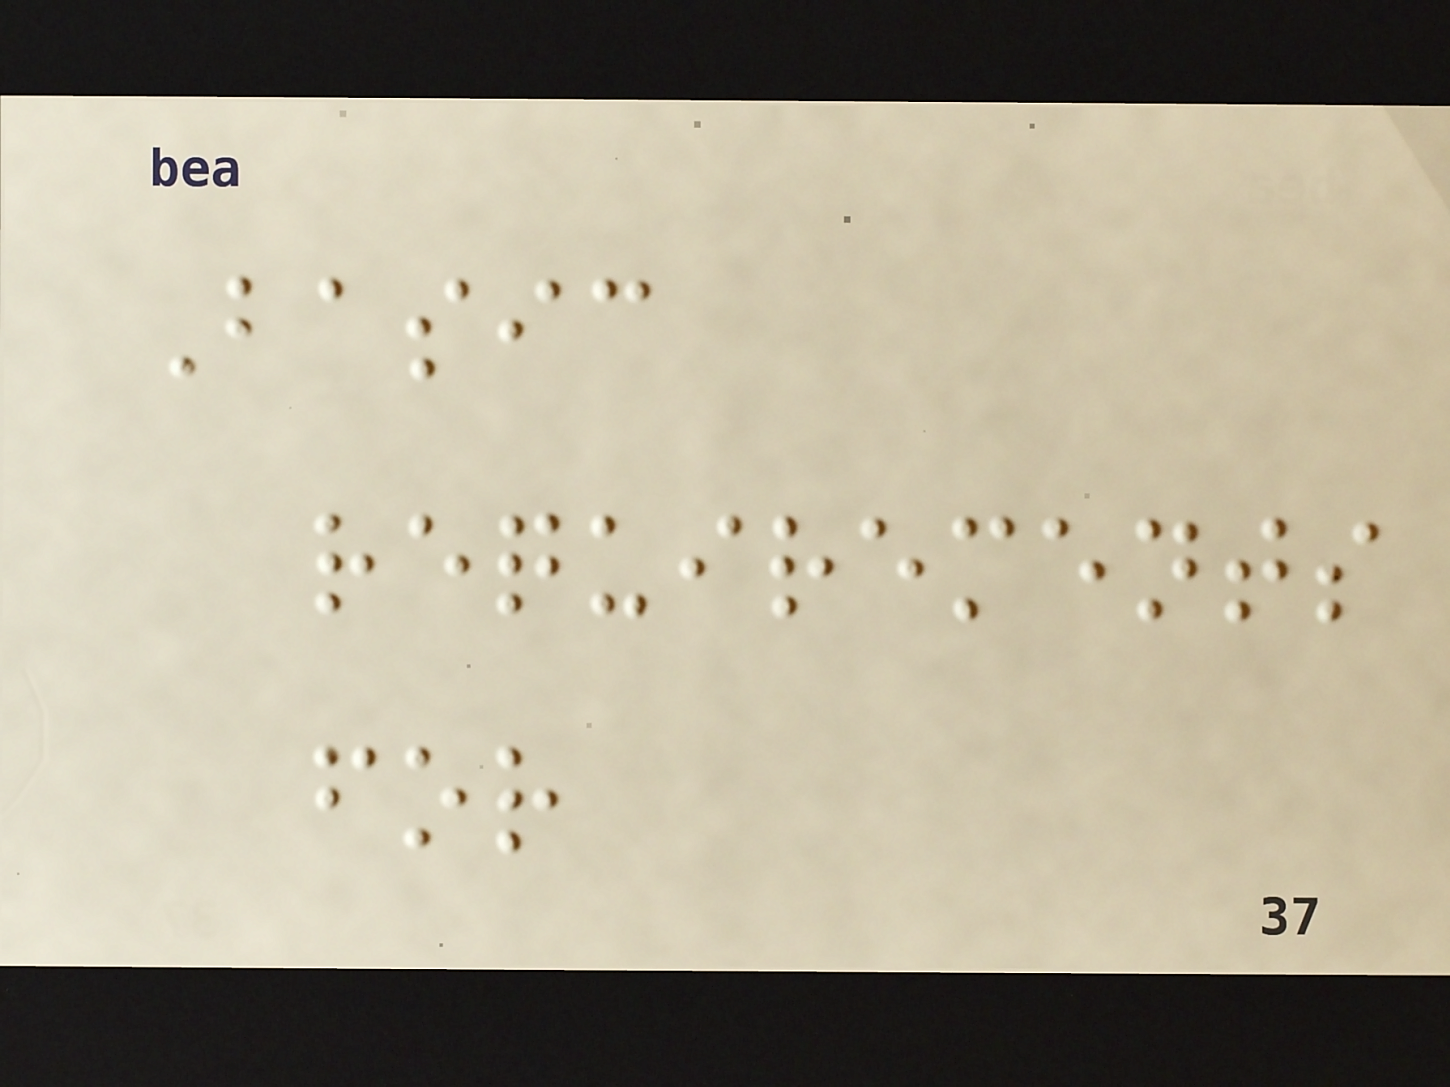Basic
requirements
for
